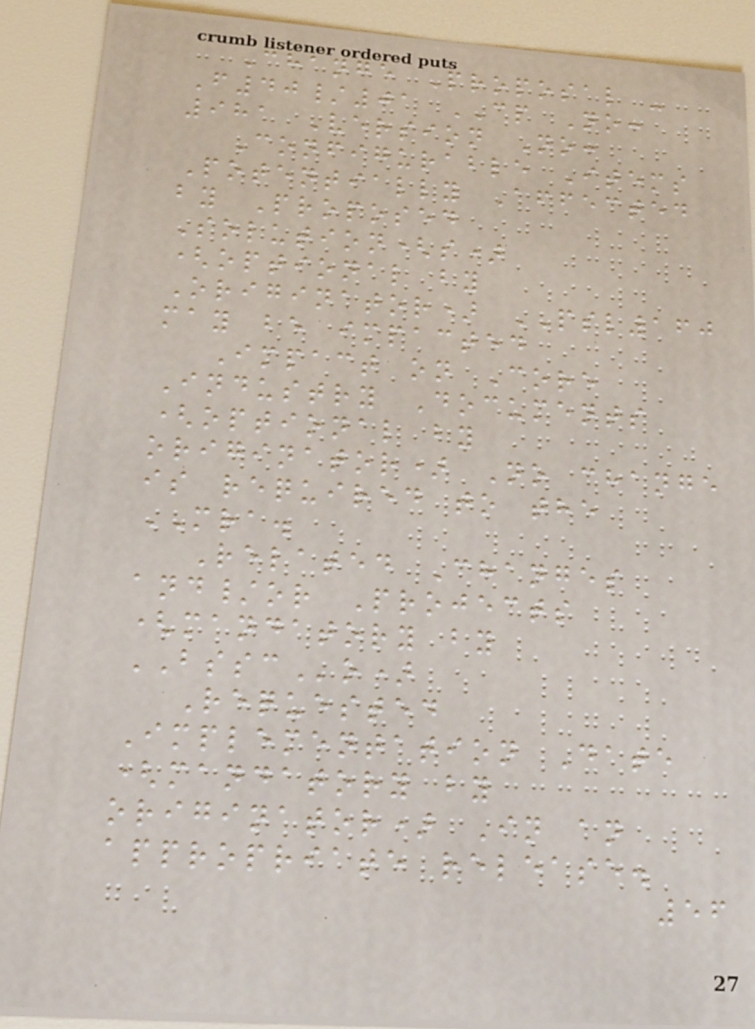Change Proposal -
F40/01 CP No:
981 Version No:
Configurable Items
Potentially Affected
by Proposed
Solution(s)
(optional by
Originator) PSL160
may be impacted
Impact on Core
Industry Documents
(optional by
originator) No change
is required to the
MRA.
Related Changes
and/or Projects
(mandatory by
BSSCo)
Requested
Implementation Date
(mandatory by
originator) In an
appropriate release.
56
